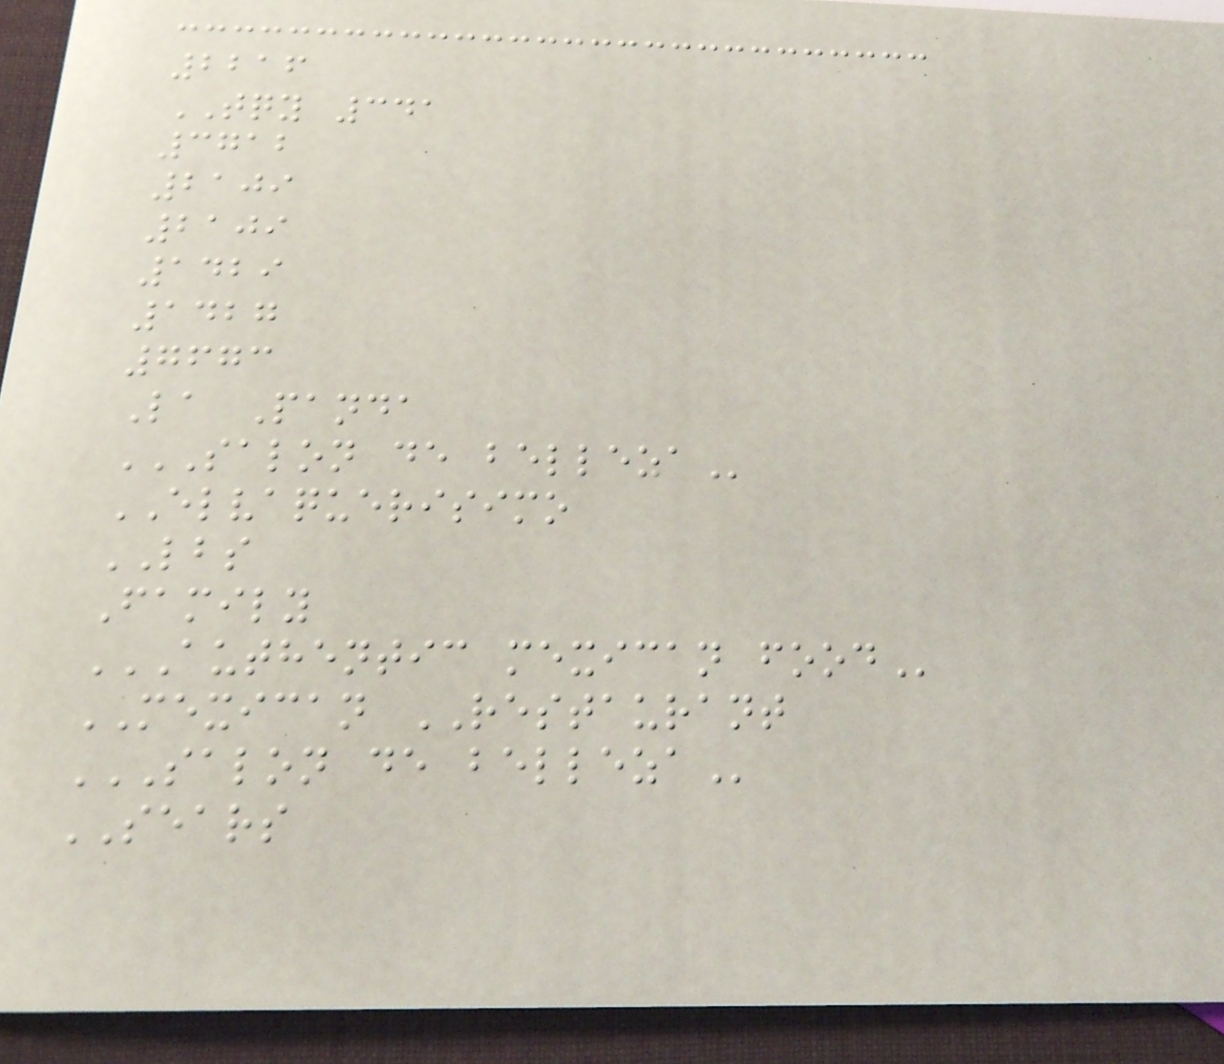2216
TQY 341
3712
2109
2109
1429
1427
7673
La Panda
SALON DE BELLEZA
ELVAQUERISIMO
LBS
Family
AUTHENTIC MEXICAN FOOD
MEXICAN RESTAURANT
SALON DE BELLEZA
SEARS
